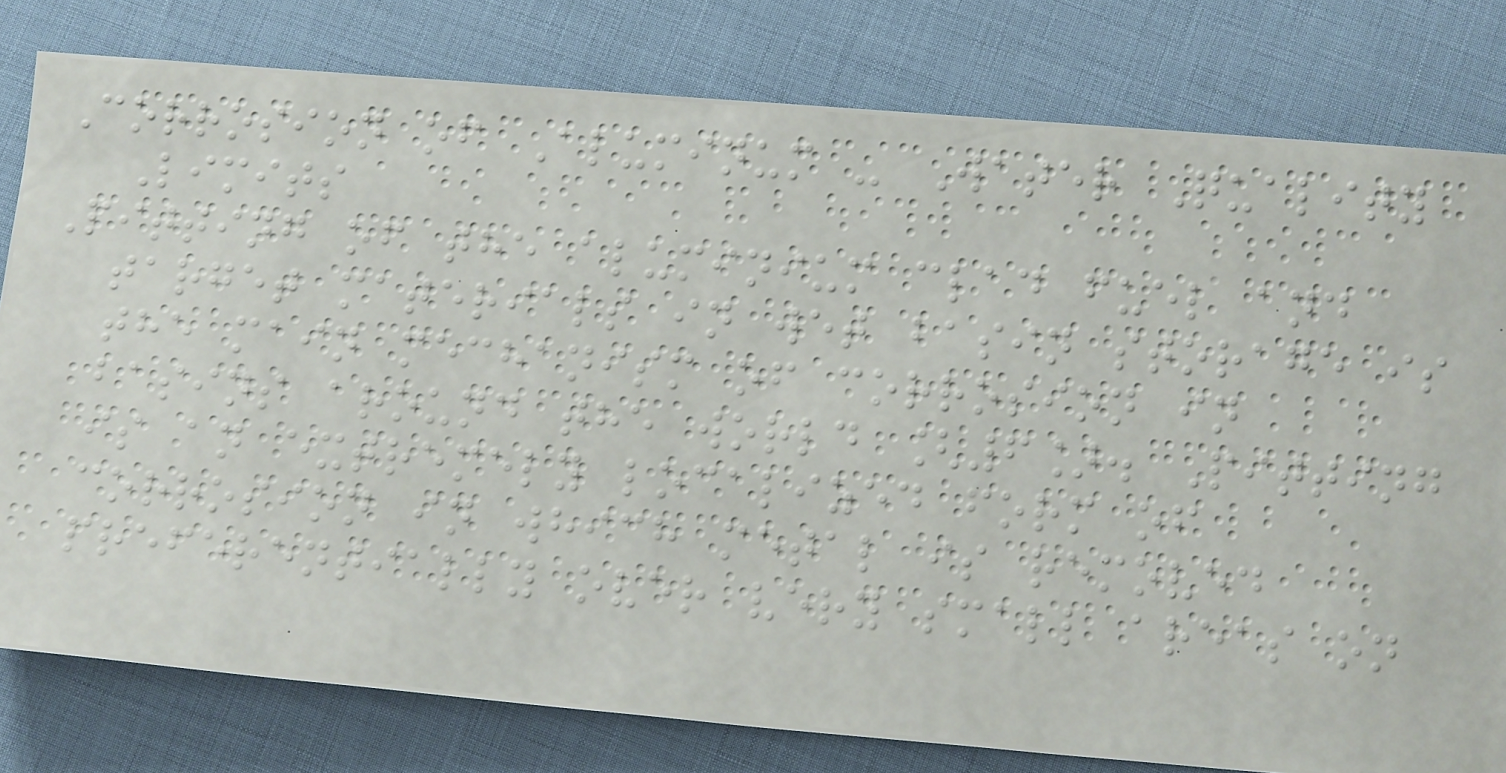Corrosion of Aluminum - Water Quality
Limits
Pitting of the aluminium clad fuel and
target materials in wet basin storage is
the main mechanism of corrosion in
basins around the world [6]. Pitting
is an extremely localized form of
corrosion in which metal is removed
preferentially over very small areas on
